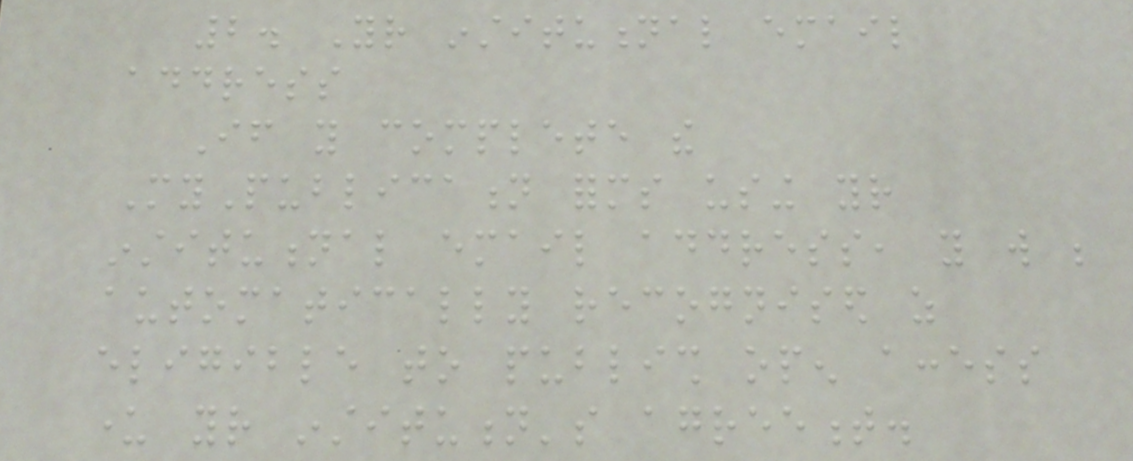2. Your institutional email
address
If you complete the
MyPublication forms using your
institutional email address, you will be
automatically recognised as
eligible to publish open access
under your institution's agreement.
